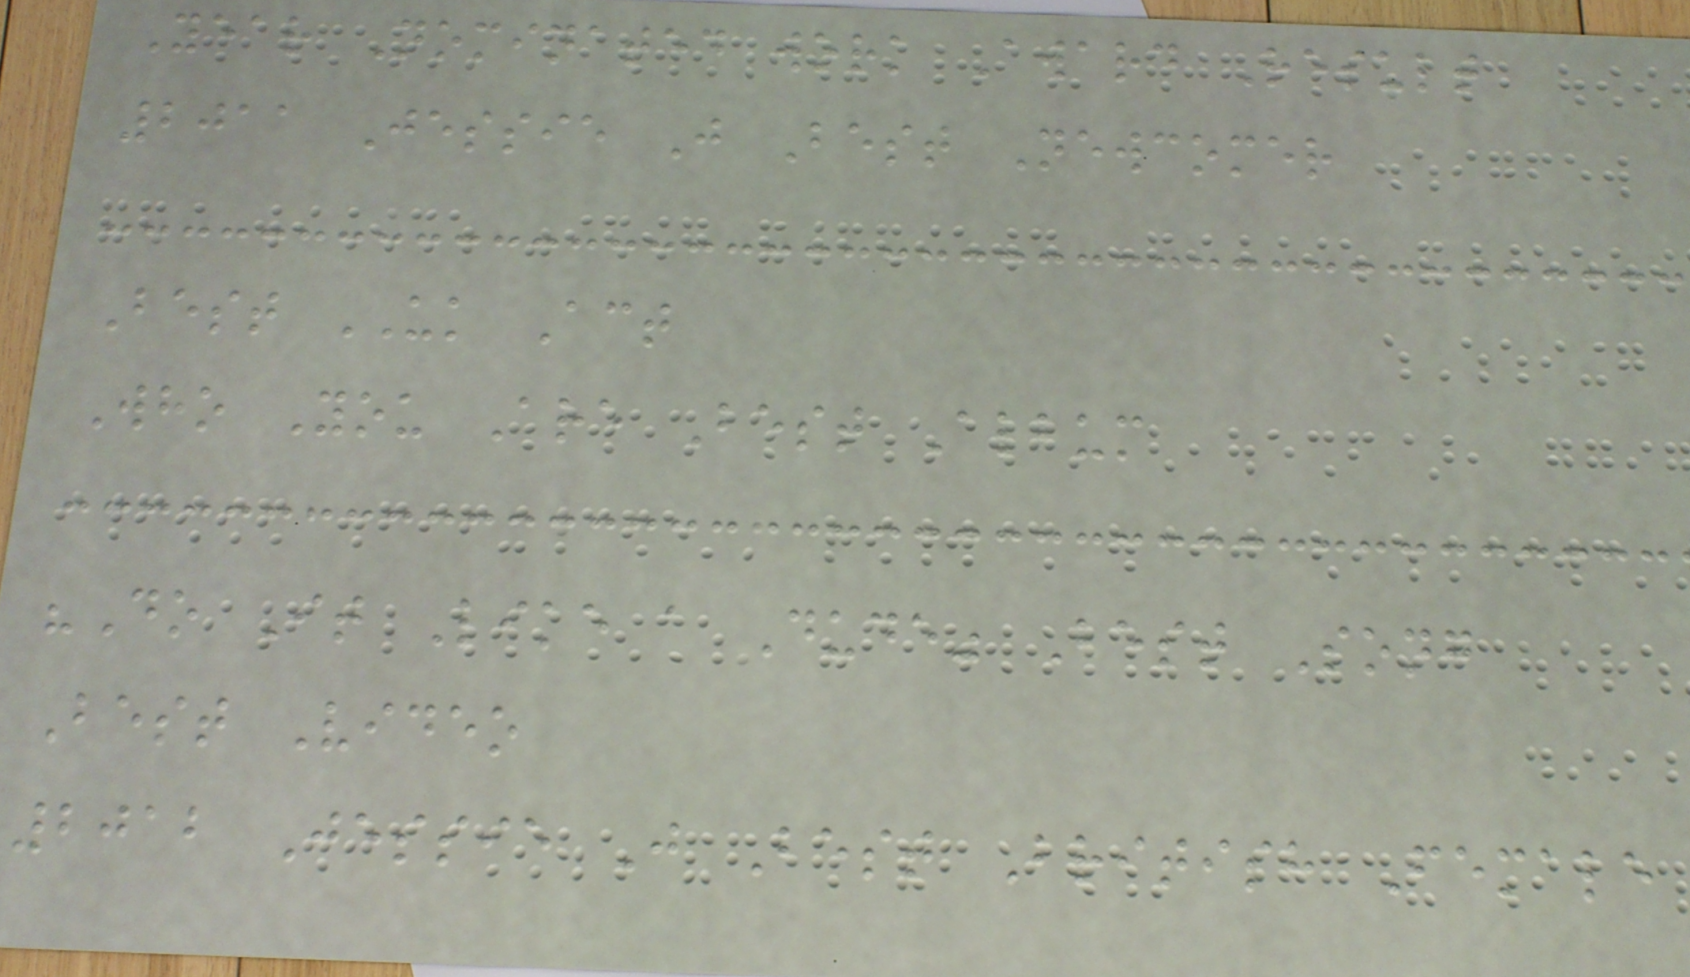Year Nominated work Award Result
2011 Jessie J Best Newcomer
Best UK Act
Who You Are Best Album
"Do It Like a Dude" Best Song
Best Video
2012 Jessie J Best British Female
